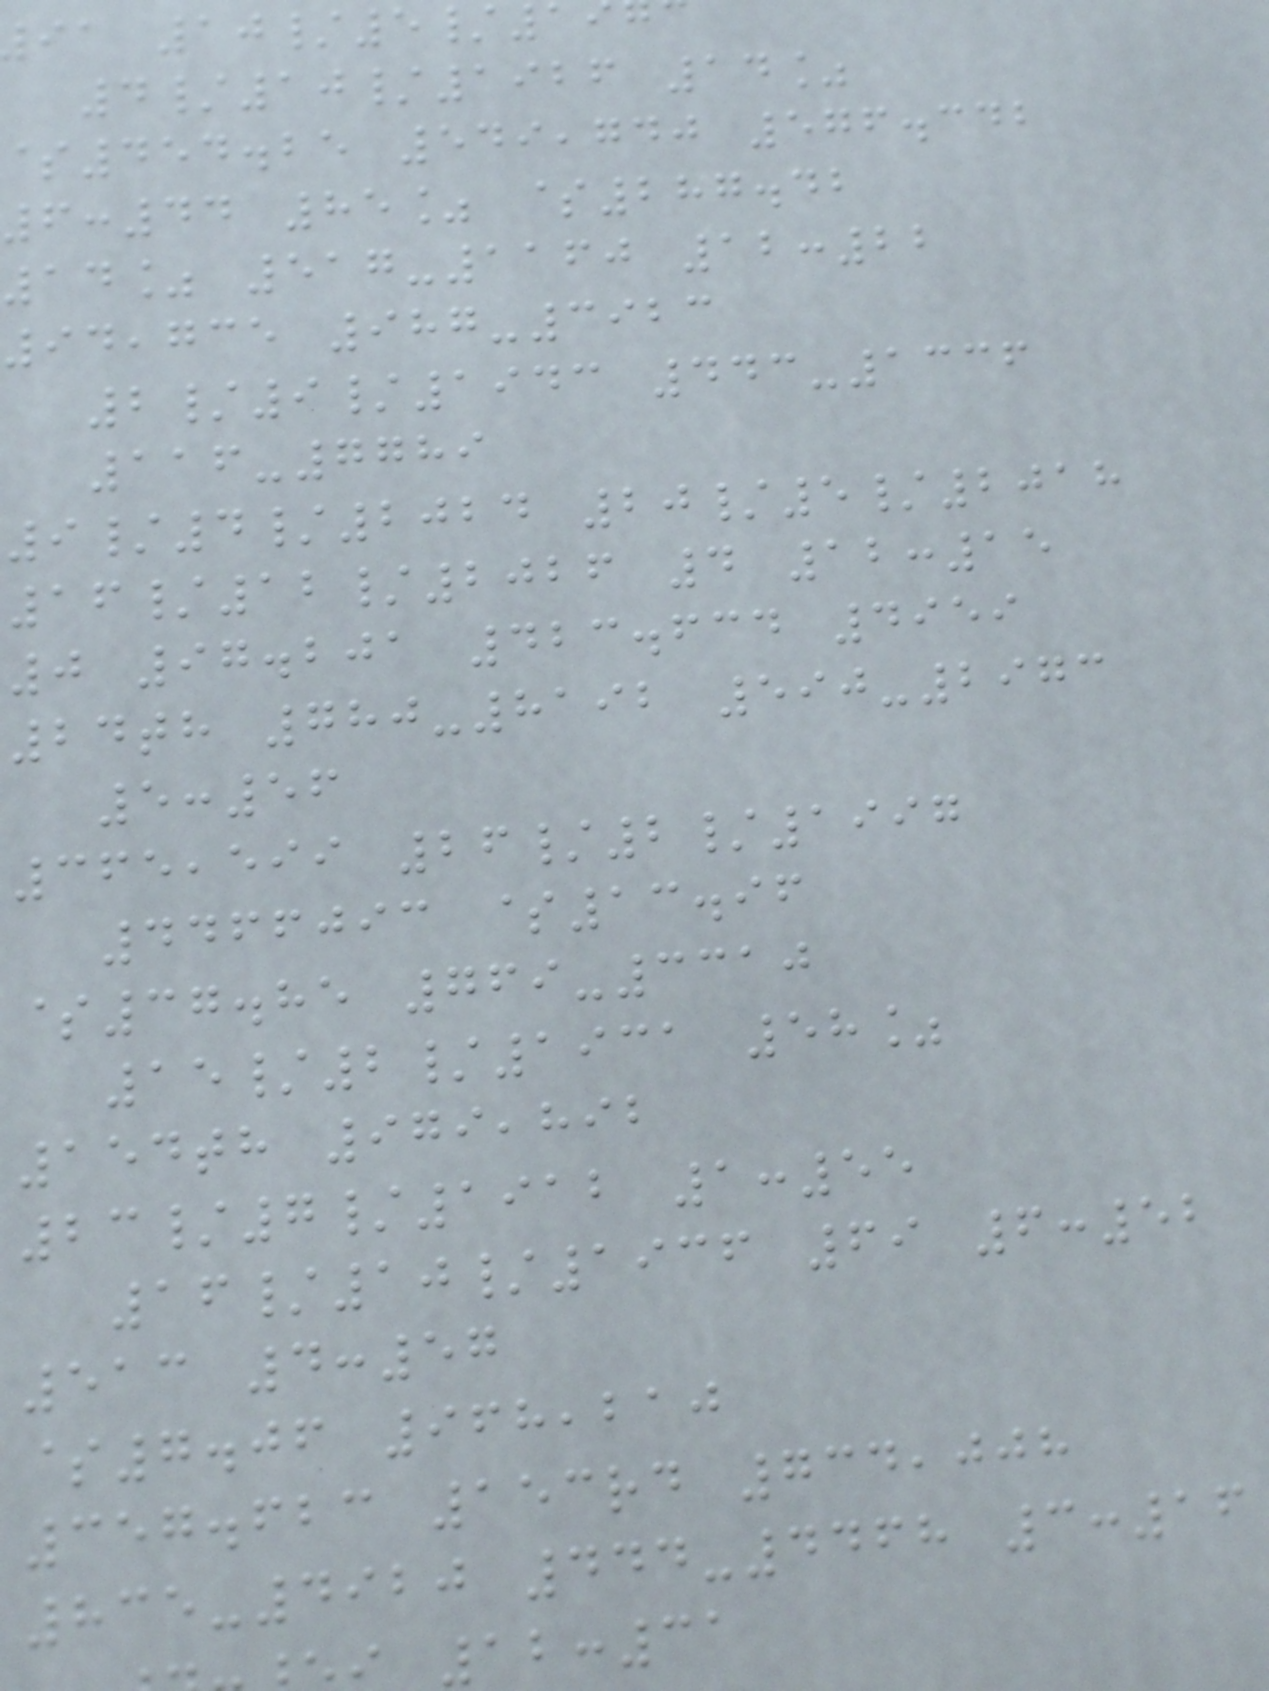ia 10/5/1
4/10/1926 14%
$454.25 549,740 576.342
6:44 85% $287.42
14% 517-1160 12:22
94,735 987-3923
2/9/1943 443-1336
116-7789
9/4/2024 20/5/2018
16/12/2026 4 12:15
0 97.201 423.634 4959
24th 780-8192 590-2973
5:56
365,599 26/2/1997
4466093 $13.96
$37.85 769-3310
15/2/1931 58%
154th 979,892
23/7/1912 1:55
16/10/1936 69 6:52
513 4:57
$7.06 968,210
357.623 153rd 734,008
835-4920 444-4468 3:16
12:31
